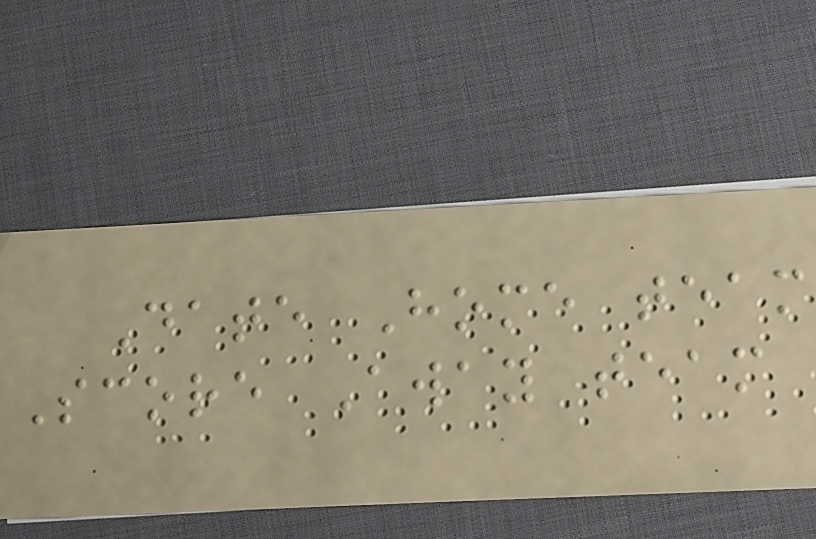Date Home team
Score Away team
